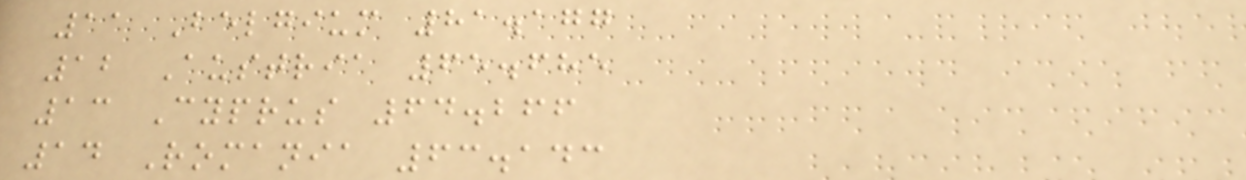11 Belgium 81.177
12 Austria 65.685
13 Cyprus 64.266
14 Romania 63.143
